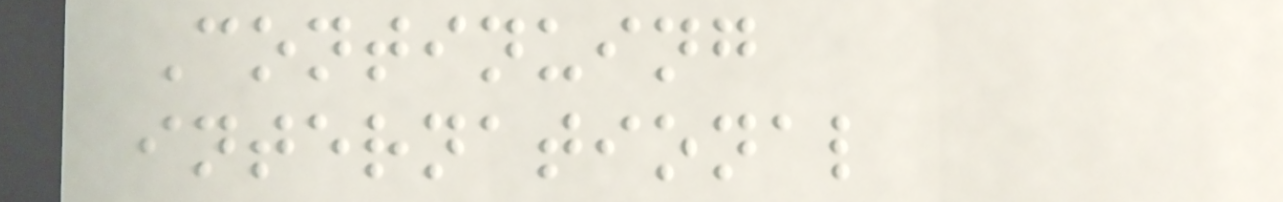Continuing
international
